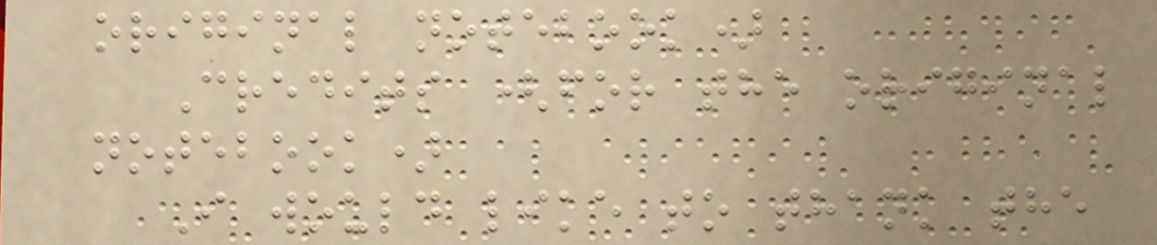original notebook)
Credits (for the original
notebook)
I would like to thank the
